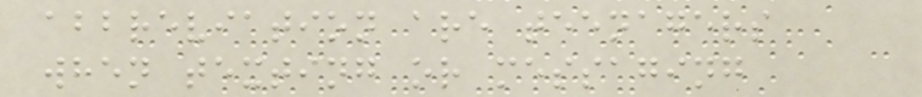abbreviation are teenagers
when texting or messaging
